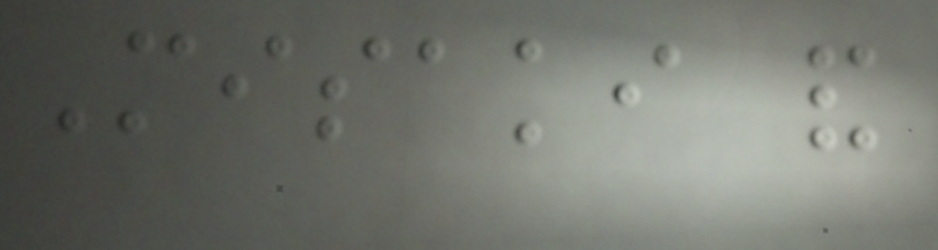Misaki and
